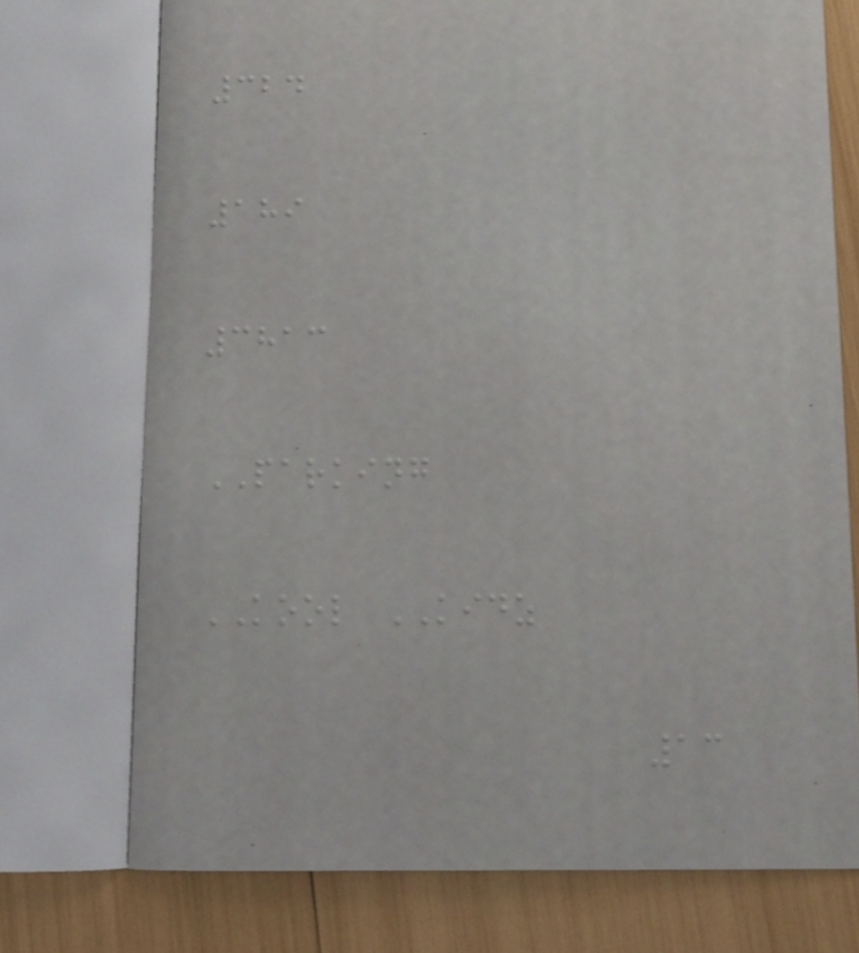324
189
3813
PARKING
KOOL KIDZ
13
